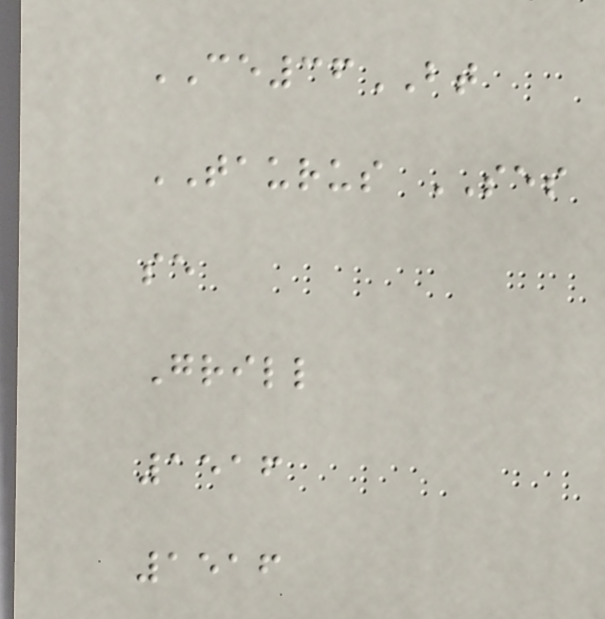CE36BT
TAURUS SES
se
Grill
1516
1516
